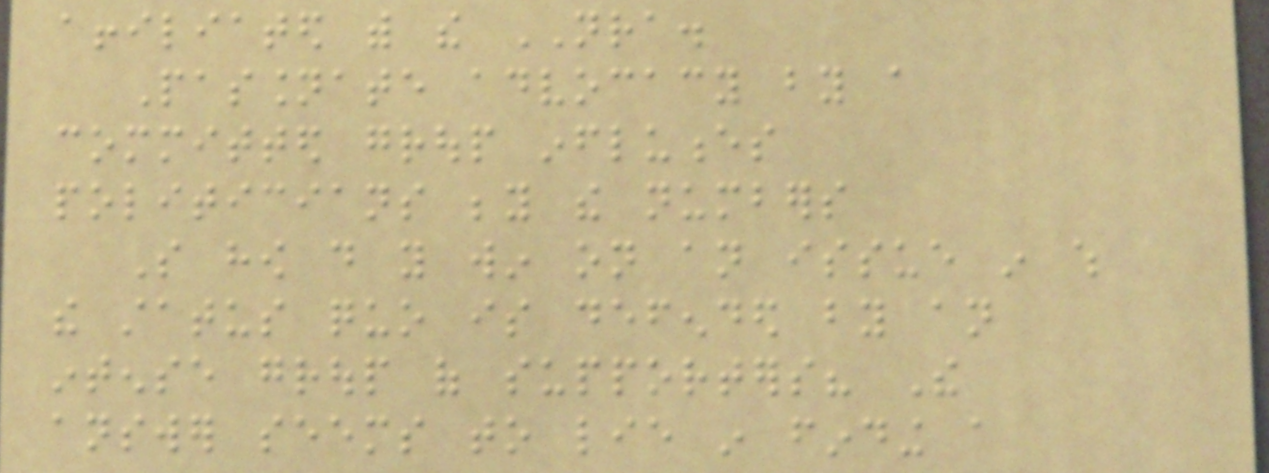affiliated with the NRA.
Passionate advocacy by a
committed group influences
politicians beyond the numbers
So how do you win on an issue in which
the status quo is defended by an
intense group of supporters? The
answer seems to lie in finding a
